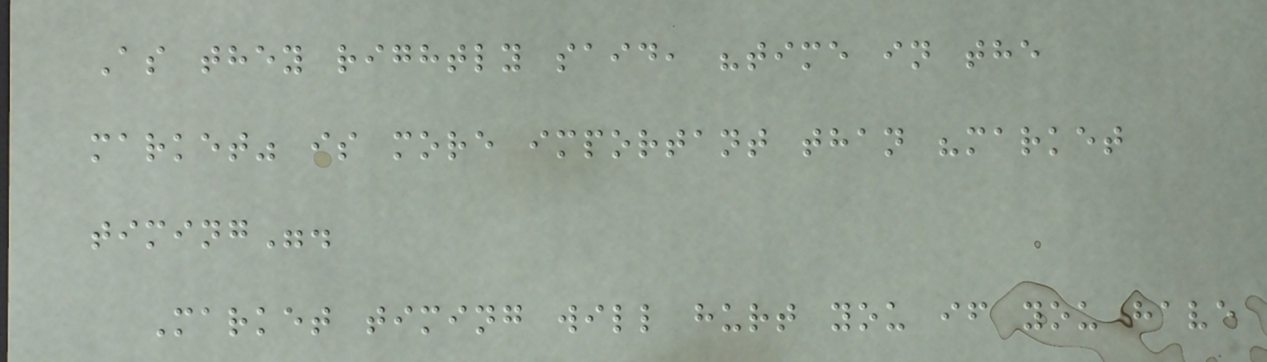As they rightly said, "time in the
market" is more important than "market
timing".
Market timing will hurt you if you have
